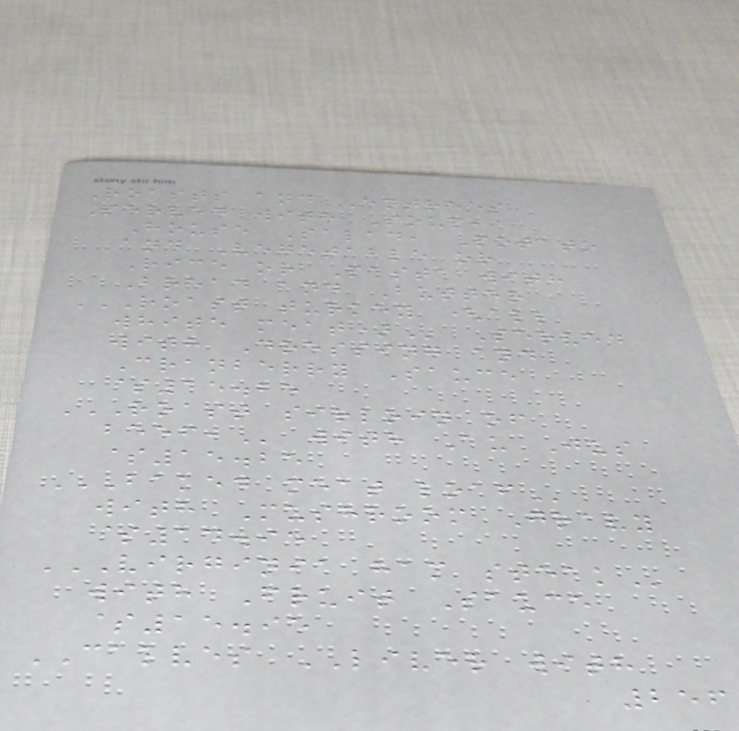Roasts and Entrees
Served with Soup,
House Salad, Potato
and Vegetable or
Rice or Pasta with
Bread and Butter
ROAST TURKEY (ALL
WHITE MEAT) Served
with Dressing and
Cranberry Sauce
$15.25
ROAST SIRLOIN OF
BEEF, with Au Jus
$15.25
BAKED MEAT LOAF
with Mushroom Gravy
$14.95
VIRGINIA HAM STEAK
with Fruit Sauce
$15.95
CALVES LIVER with
256
